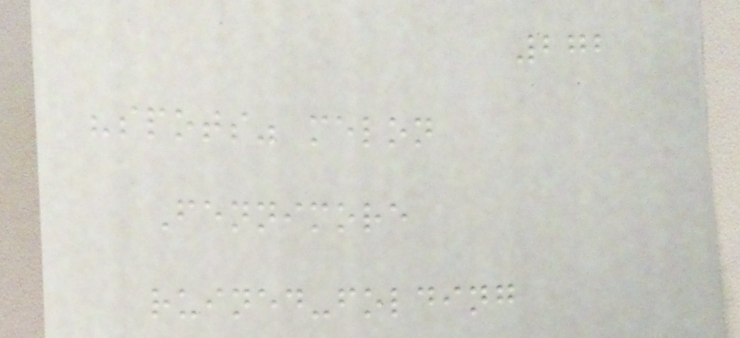272
"spots" melon
Fennimore
ruined-folding
